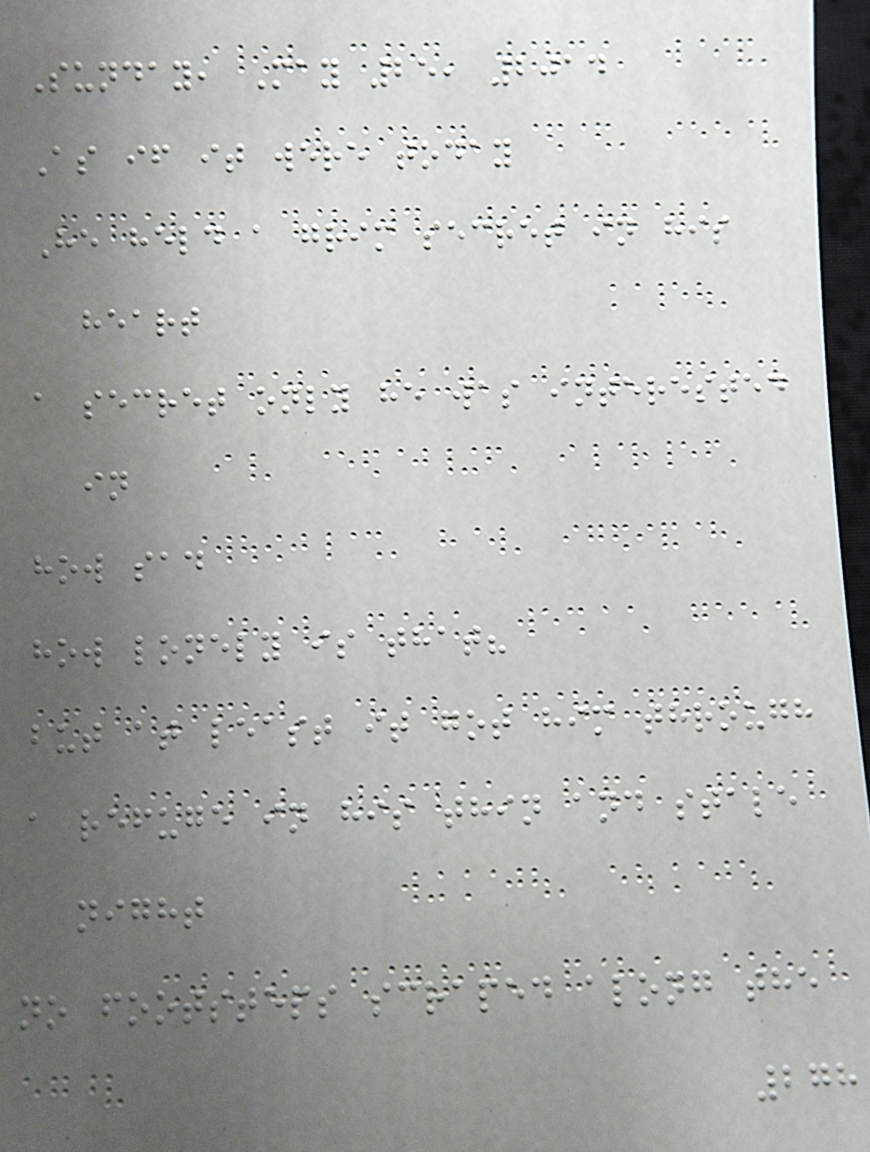Sunday, May 25, 2014
As if it were today
He held a grim secret in his
heart
a secret only he was interested
in
how sad
how lonely is that?
but at least it got him through
a refuge in his thin and stale
night
no footsteps scraped along the
278
